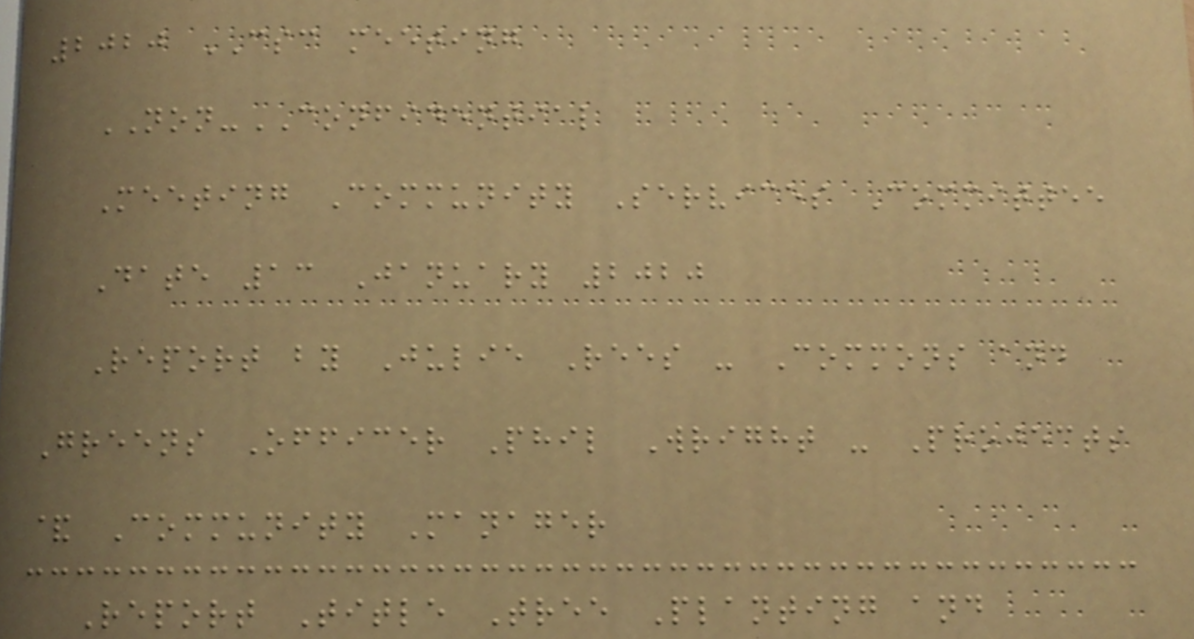2020 CSC meeting
NON-CONFIDENTIAL
Meeting Community Services Committee
Date 13 January 2020
Report by Julie Rees - Commons and
Greens Officer Phil Wright - Projects
& Community Manager
Report Title Tree Planting and
